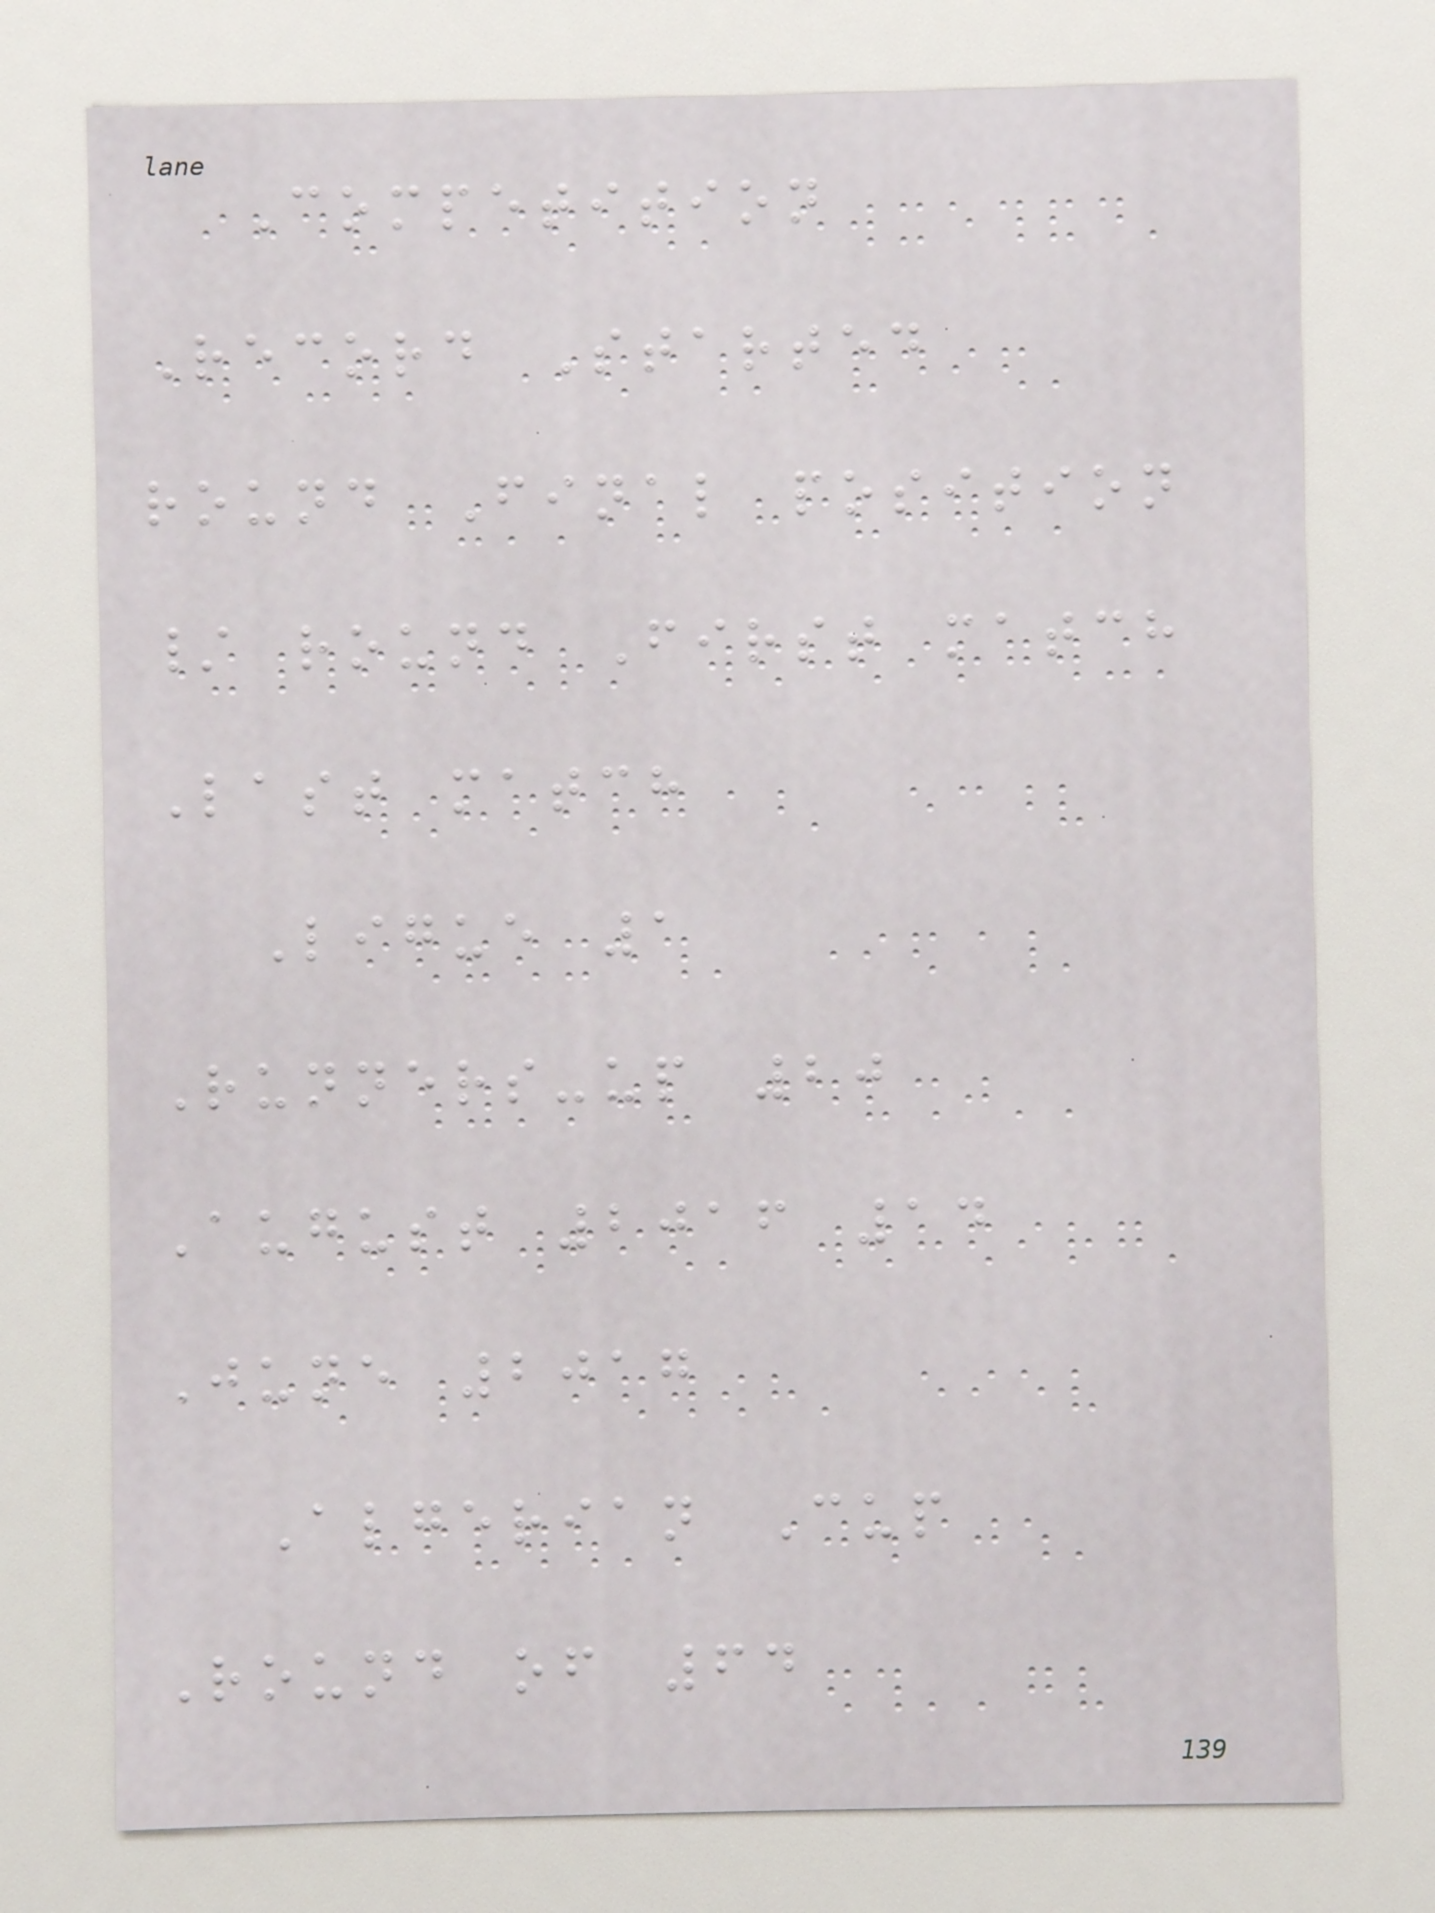Competition
Record Started
round Final position
/ round First match
Last match
Ligue 1
Runners-up 20
August 2016 14
June 2017
Algerian Cup
Round of 64
